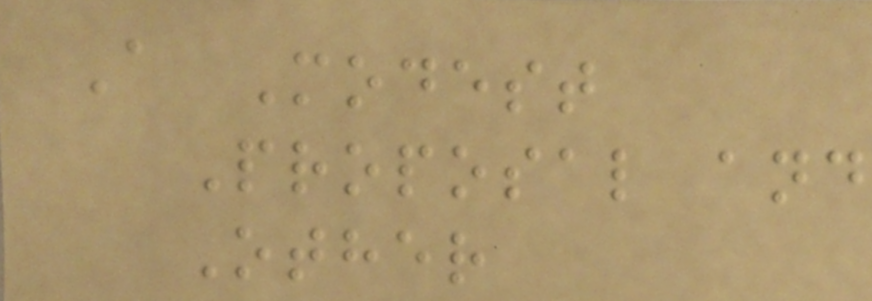A Modest
Proposal and
Other
